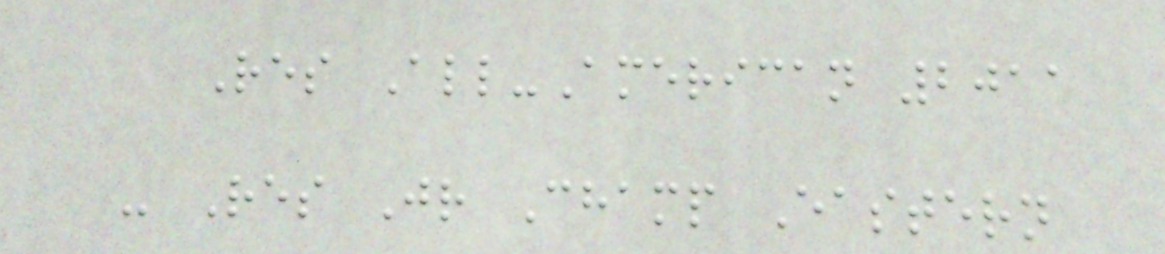Res All-American 2011
- Res Jr Champ Eastern
